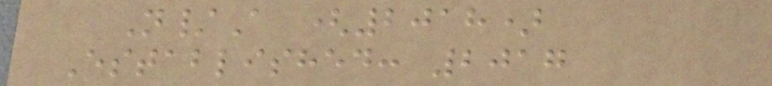N/A (2018)
Established: 2017
